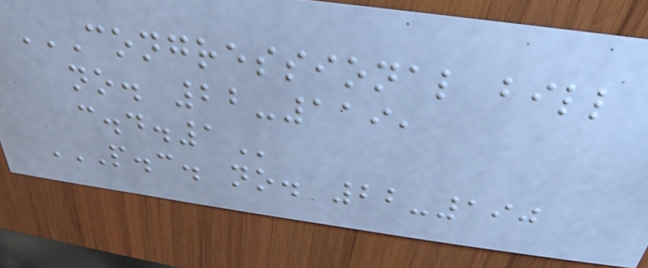CONGRESSIONAL BILL
NO. 22-119,
C.D.1
P.C. NO. 22-190
